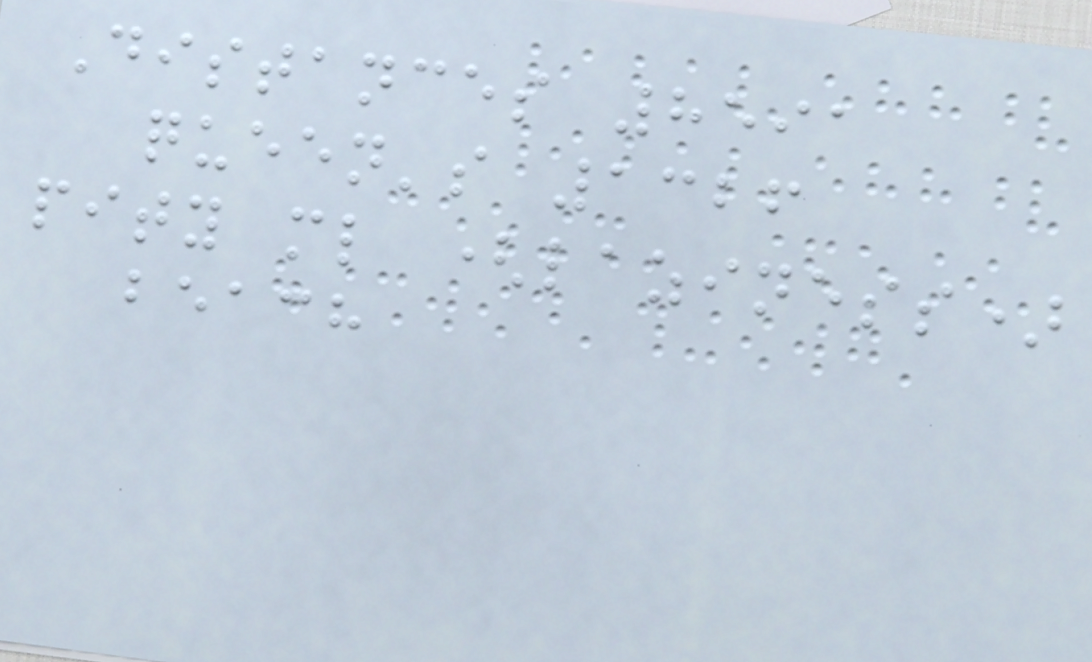Distances 8591
queen's 1326
pity ml (laziness)
beach
